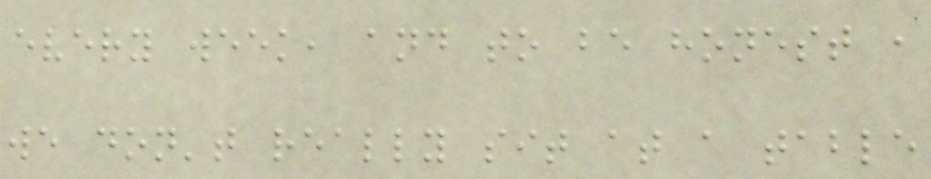every week, and to be honest ,
we don't really sit at a table
